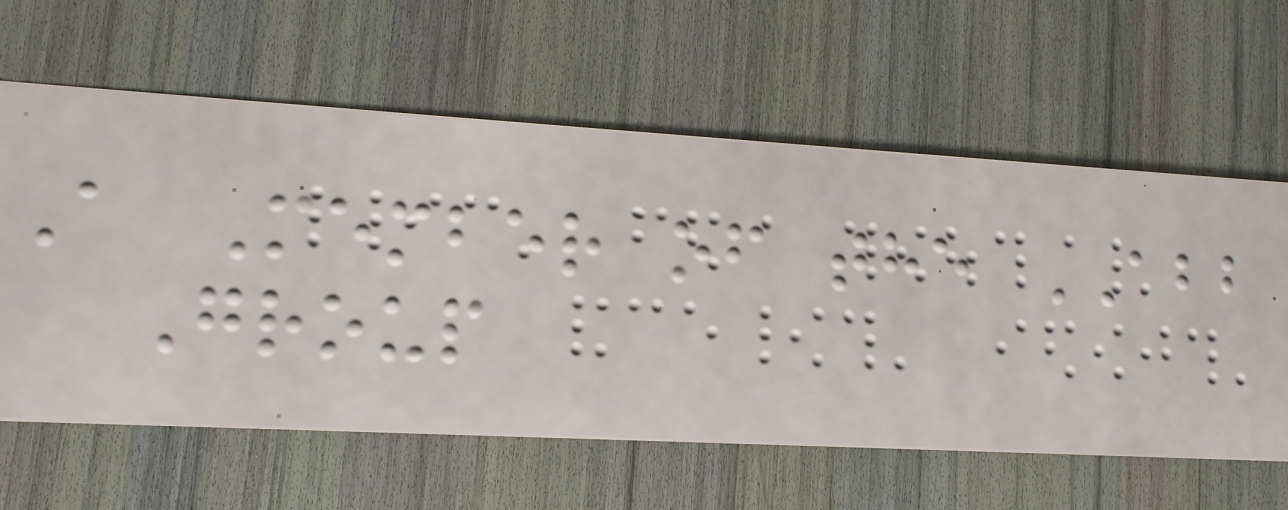A Member of the ABB
Group
